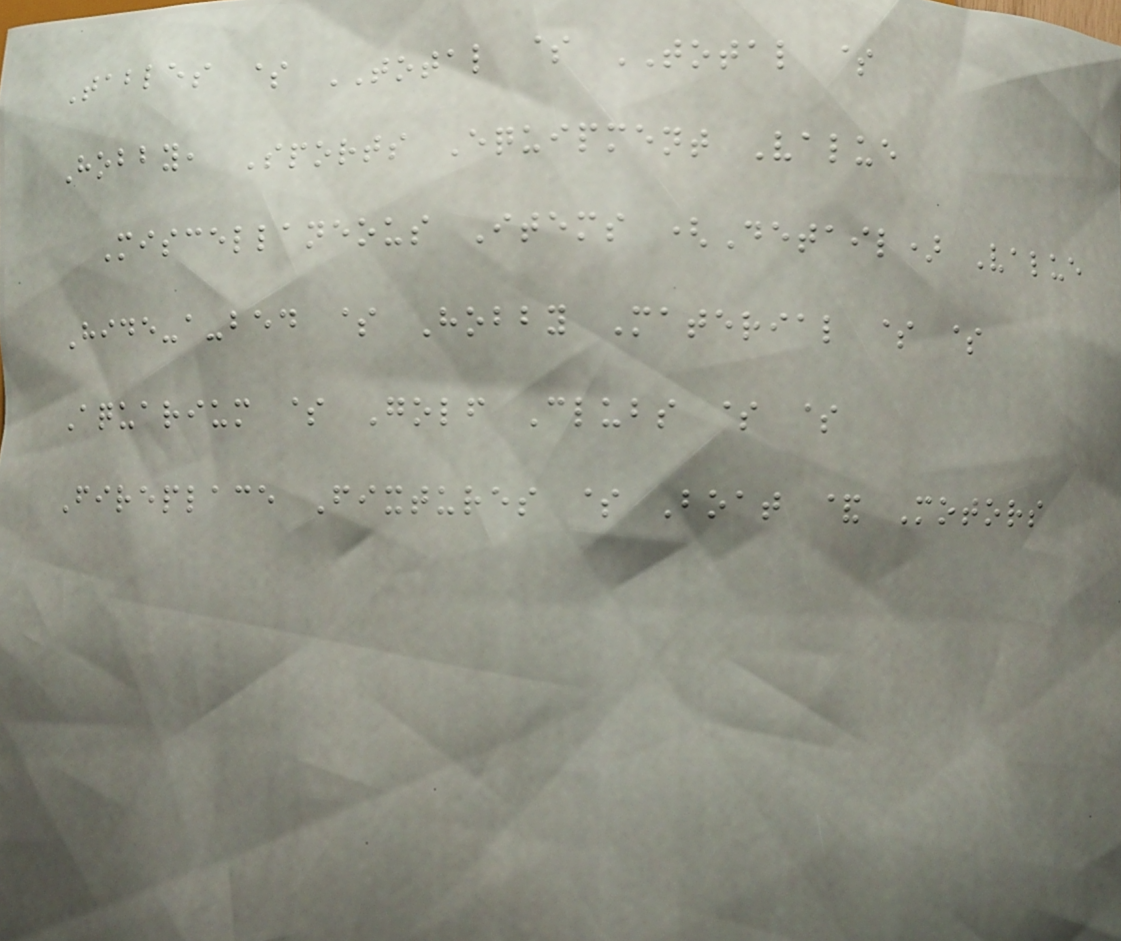Tables $ TOTAL $ TOTAL $
Hobby, Sports Equipment Value
Miscellaneous Items (Detail) Value
Hide-a-bed $ Hobby Material $ $
Aquarium $ Golf Clubs $ $
Fireplace Fixtures $ Boat & Motors
